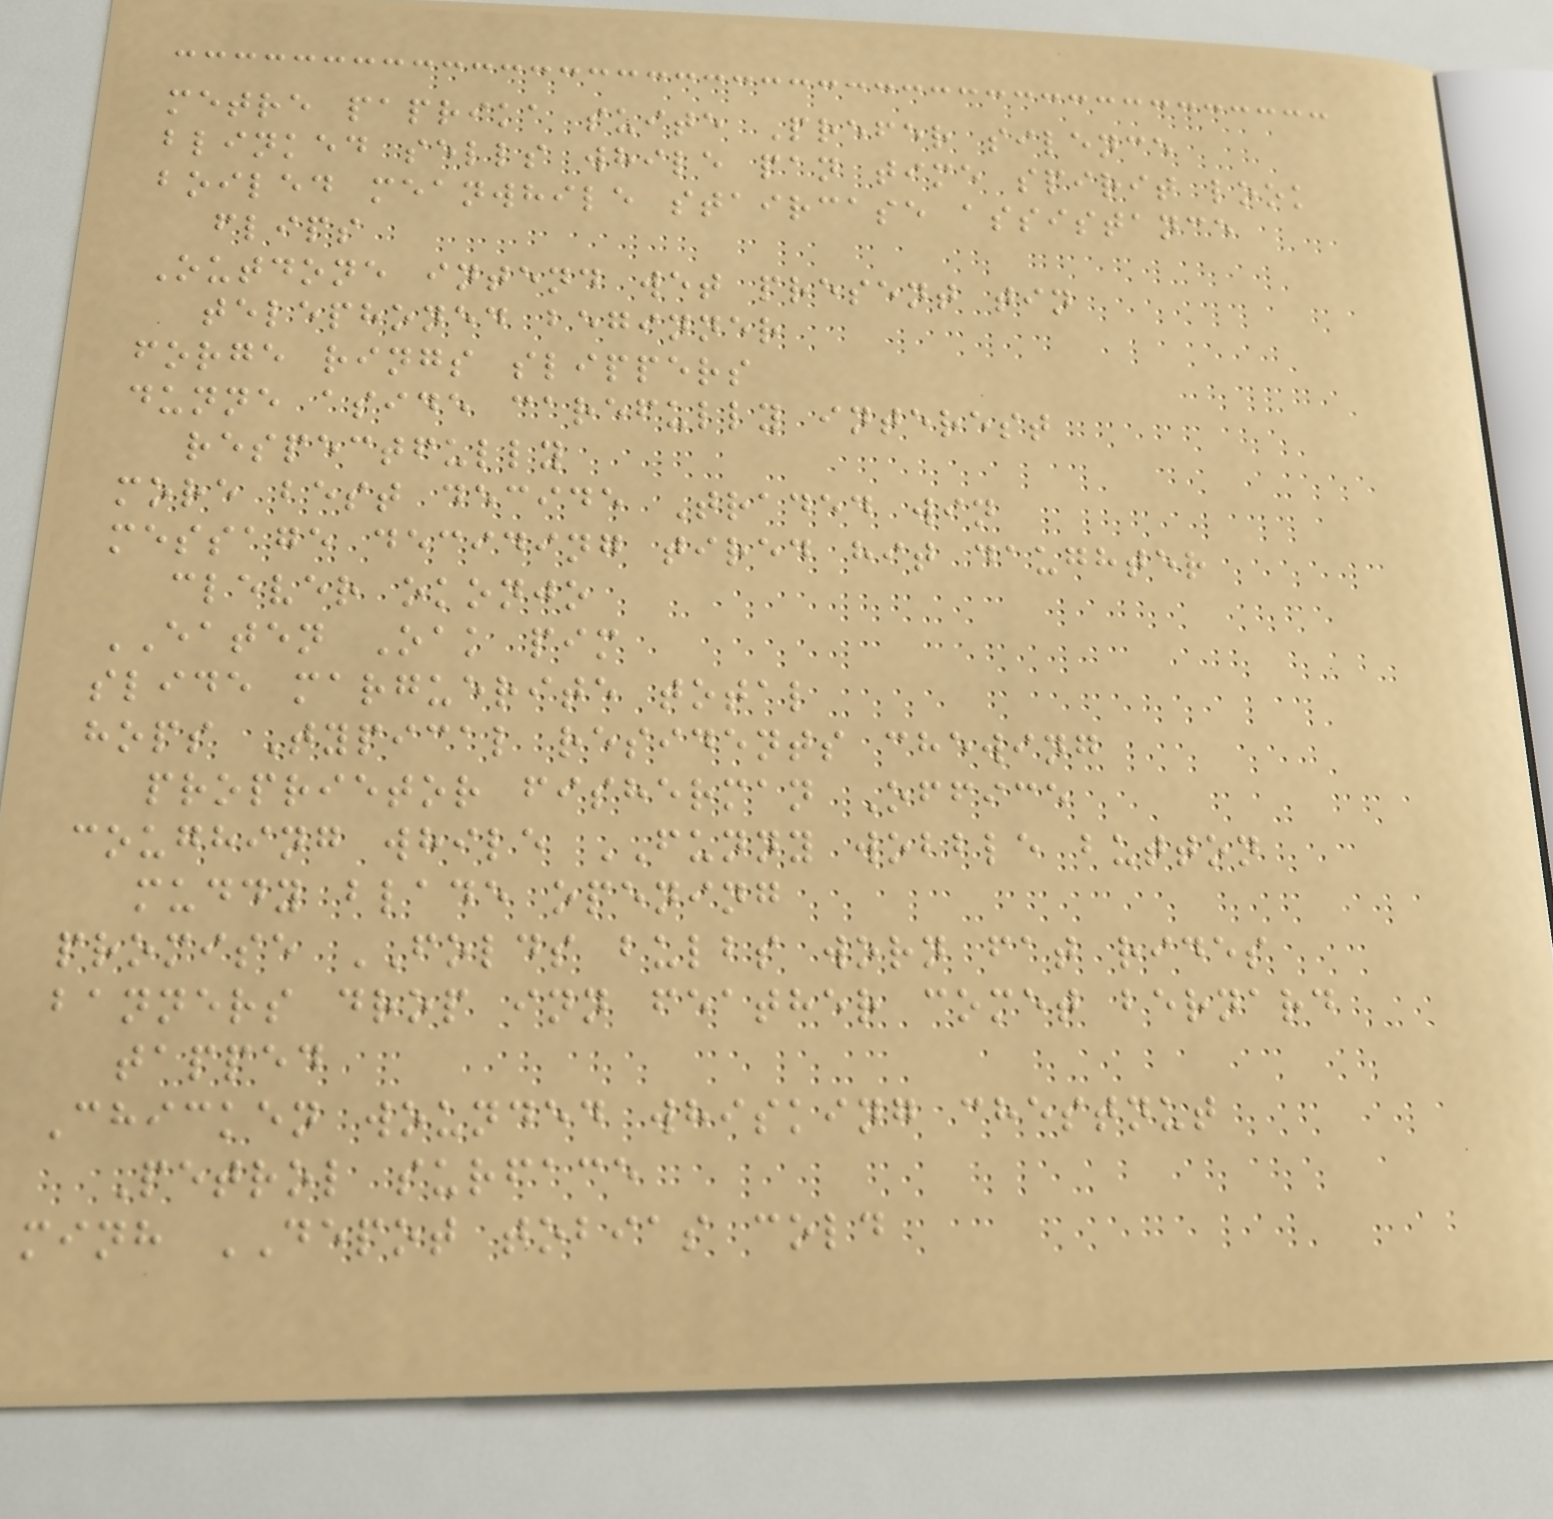metre paprika suite Prefer silence
blinked sells while pan time spirit look
boiled meanwhile staircase assistance
flips
Outdone intend wet present tin
telephoned beginner
forge rings slippers
dunne aside carefully interest
respectfully
more best decide Traded win
message deciding tired hit daughter
clever okonjo
EATEN Oak pim
slide marguerite total
hops Typical residents chewing
proprietor fisherman Office
coughing while FUNNY wobble button
muddy blade opening
promise FOLDS bulbs worn fat rides
banners drop inn feather comet bernard
tapped
Chicken wounded whisking chestnut
Petrol surface
minh DEPOT tobias cold
